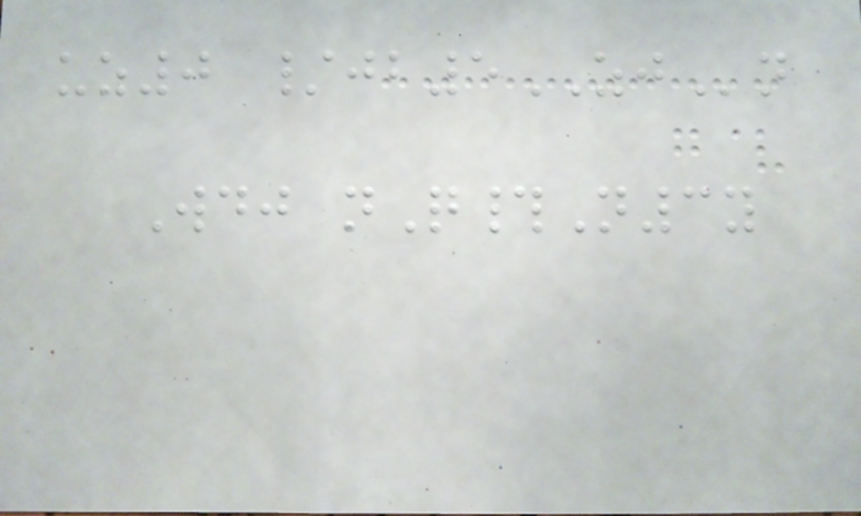uz0 /jb5ZJn
Wdj nQ#N3y
